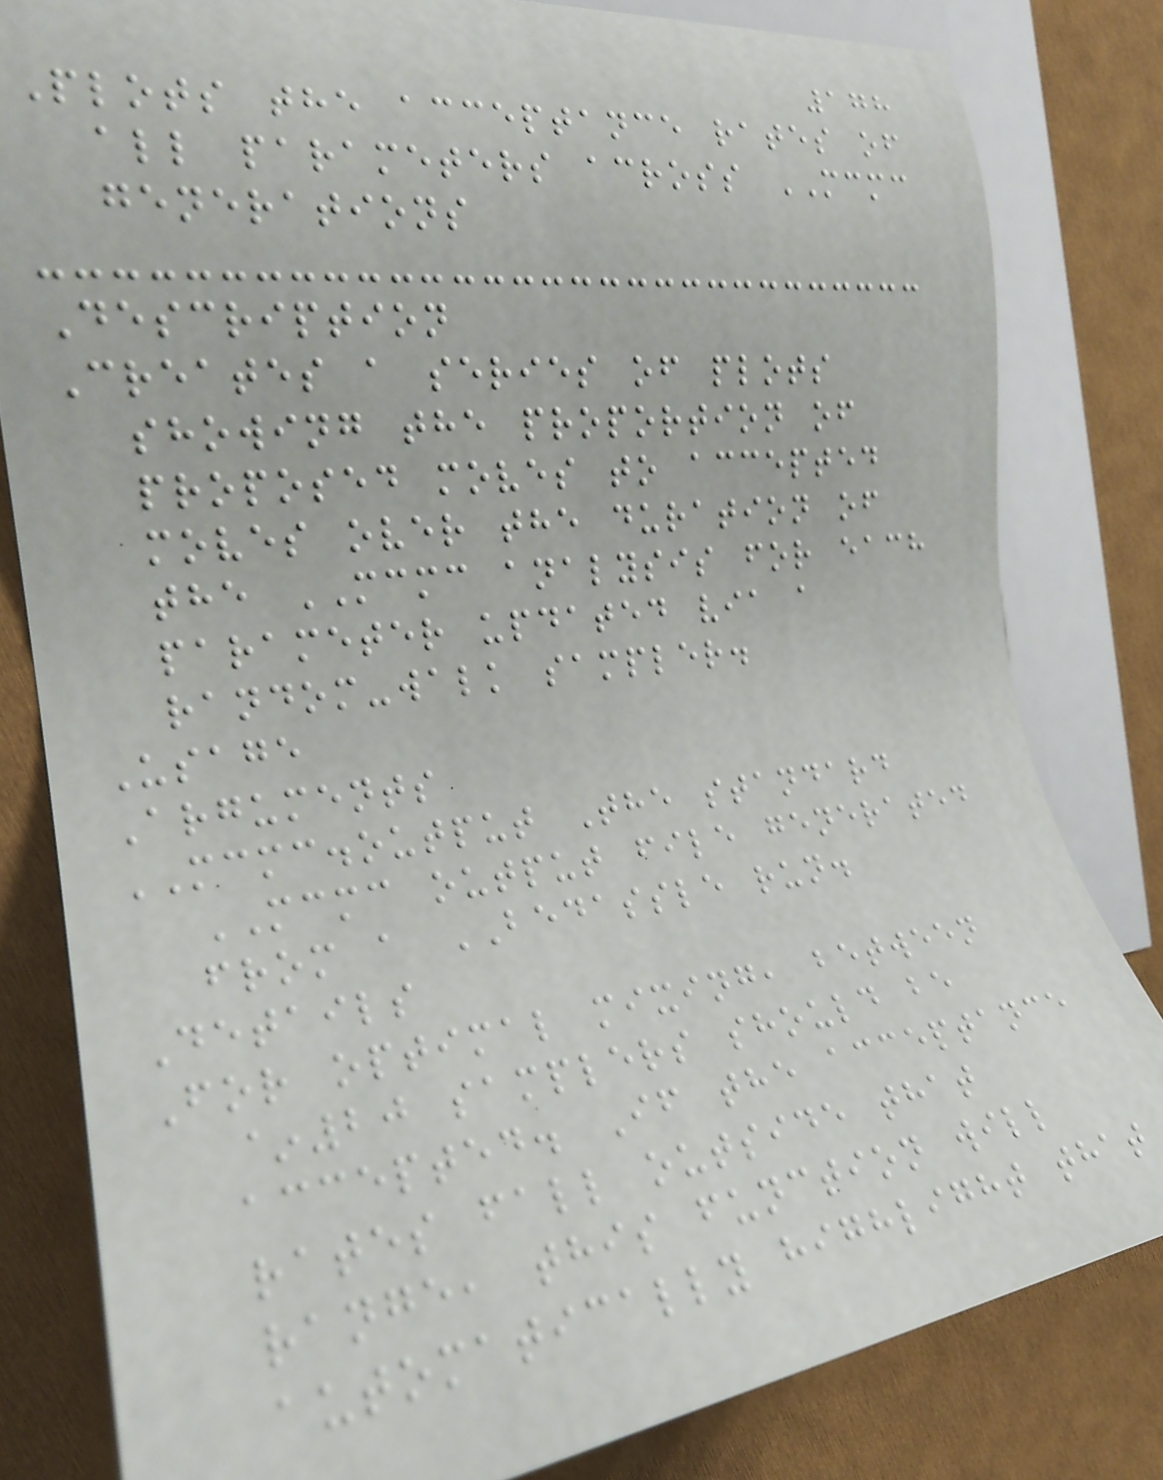178
Plots the acceptance rates of
all parameters across MCMC
generations
Description
Creates a series of plots
showing the proportion of
proposed moves to accepted
moves over the duration of
the MCMC analysis for each
parameter updated via a
random-walk sampler.
Usage
Arguments
MCMC.output The standard
MCMC output file generated
from a BEDASSLE run.
Details
For optimal mixing, between
~20 samplers should be
accepted. If the acceptance
rates fall outside that
range, this function will
automatically highlight that
